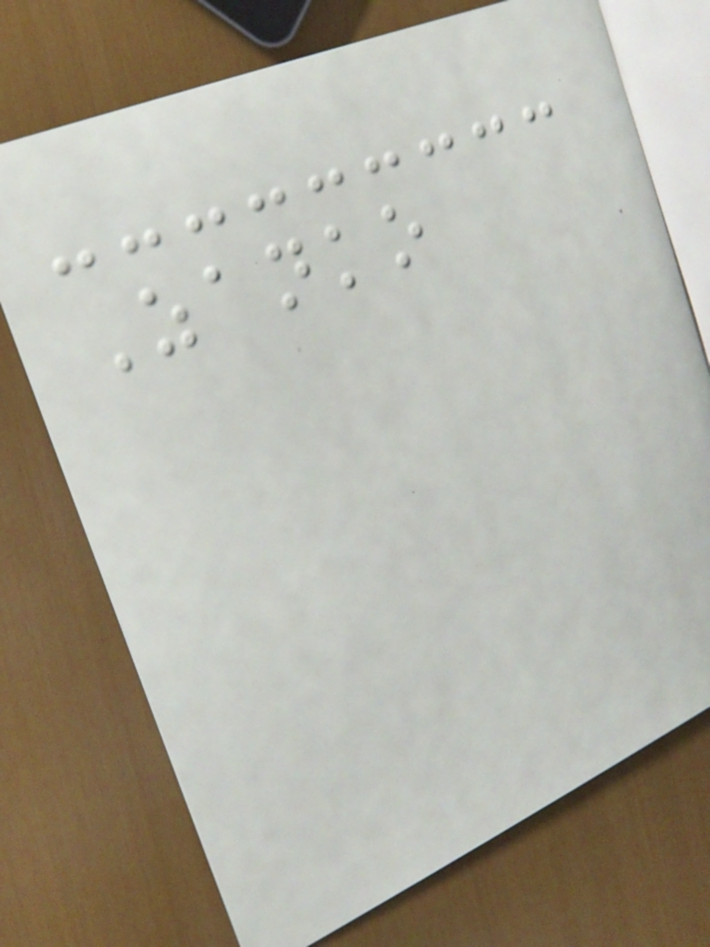Zanko
